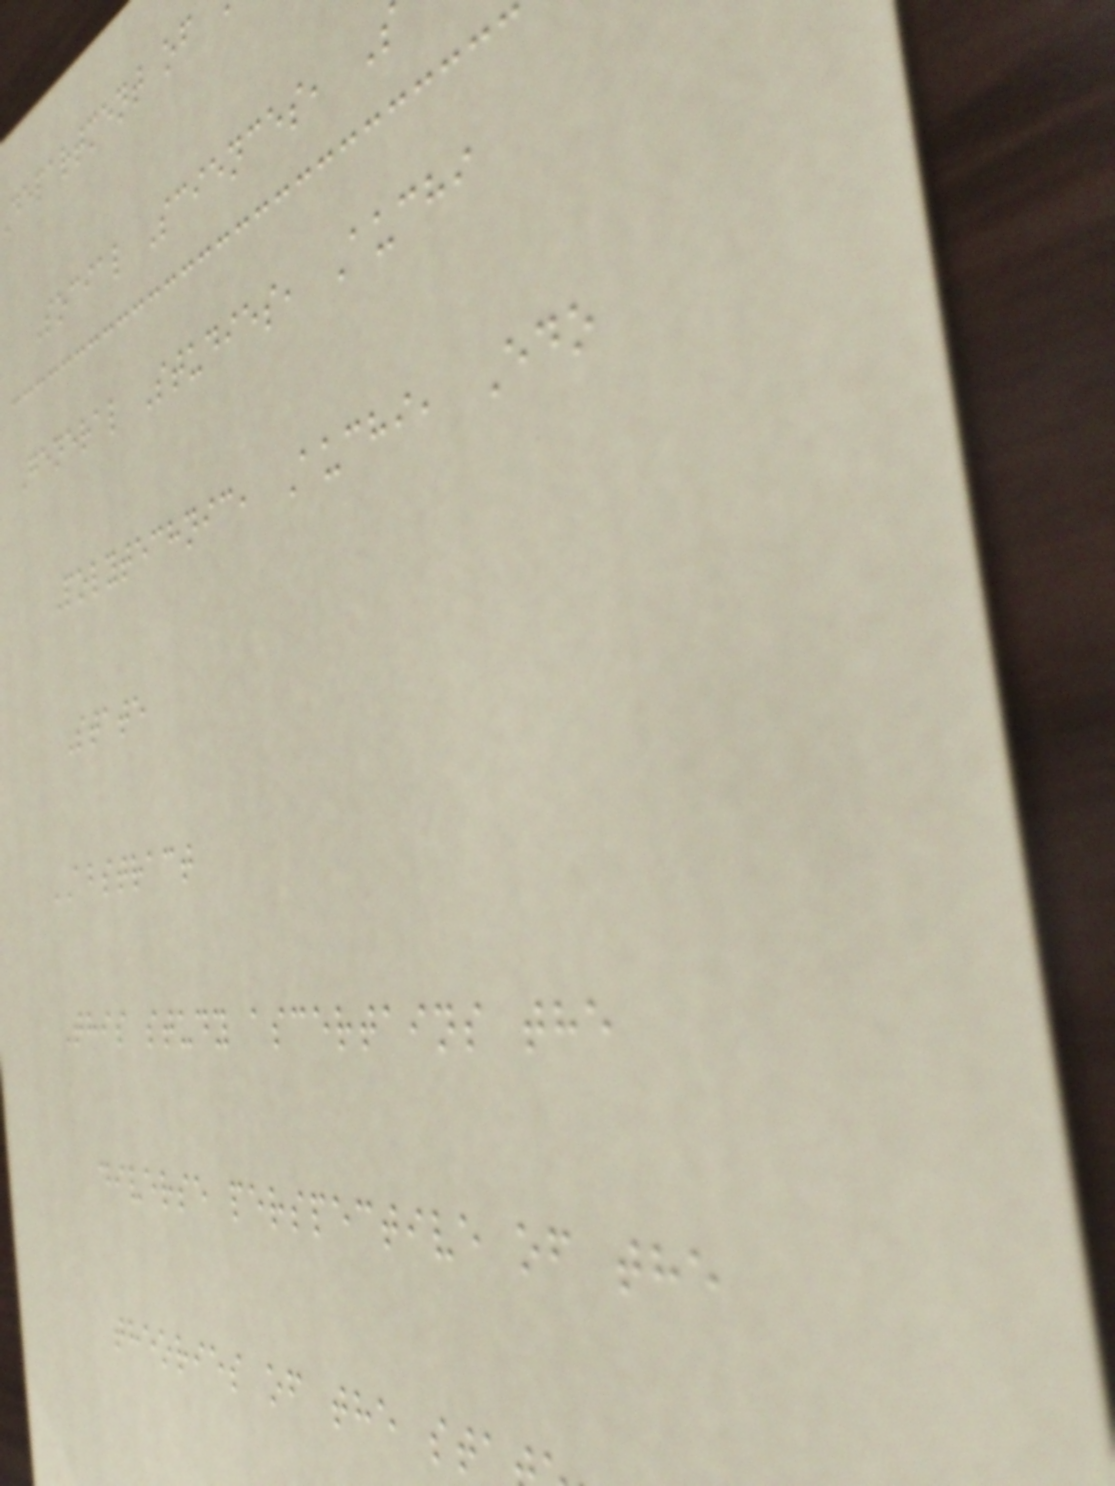department of
Social Sciences, S
General Studies, Auchi
Polytechnic, Auchi, Edo
State
ABSTRACT
This study ascertains the
diverse perspective of the
theories of the st
